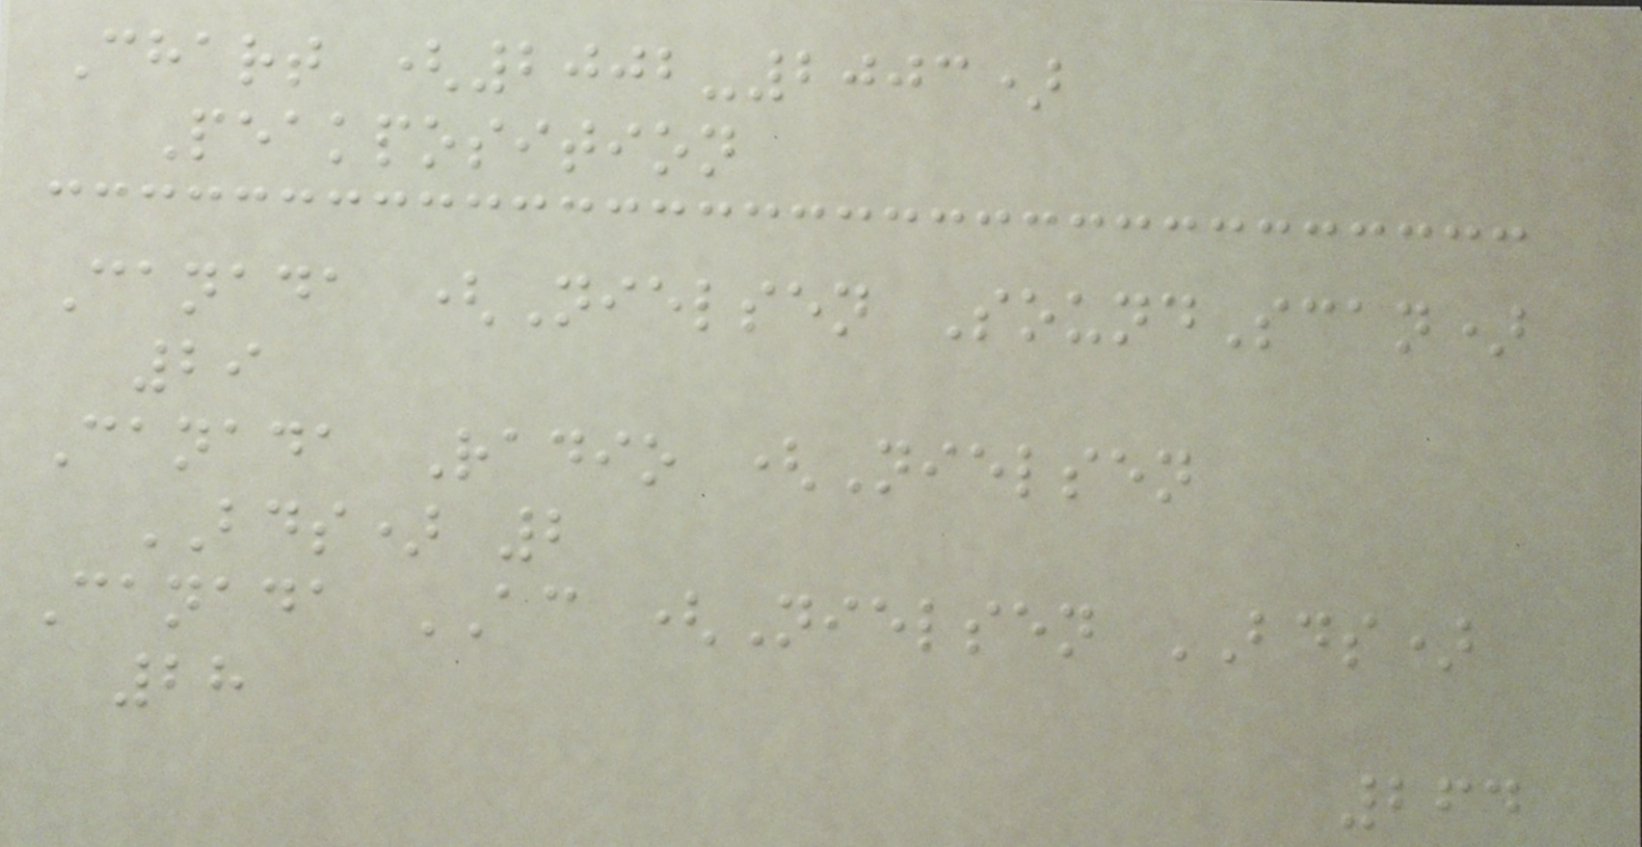Chart (2002-2003)
Peakposition
Canada (Nielsen SoundScan)
29
Canada Radio (Nielsen
BDS) 2
Canada AC (Nielsen BDS)
28
264
